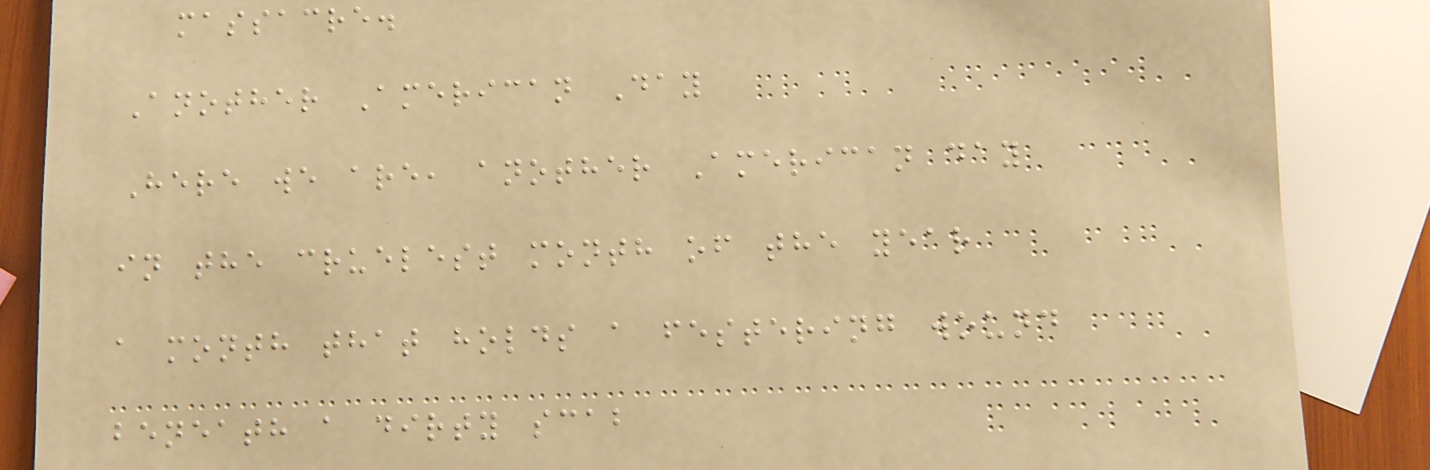massacre.
Another American Day
Here we are, another American day
in the cruelest month of the year
a month that holds a festering wound
beneath a dirty scab
